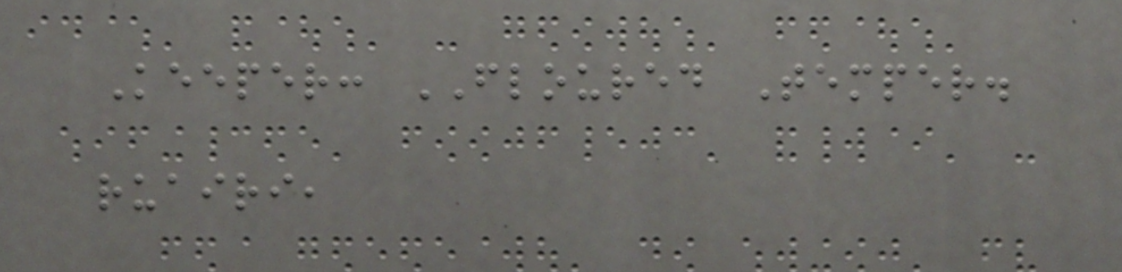Keeper: FLOURED Temper.
ruairi,
